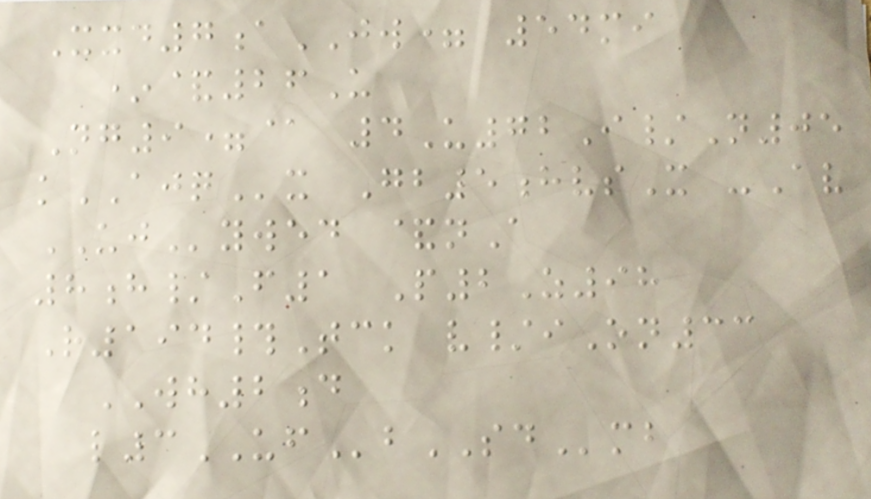Xxd7aJW= 54mi
*&26U
Ng9=@ 4U72I/N05
kAJQx Gb5hvsX -Av
UJywed &nA
8h/F1 P2Z98
R194#Tck v/iOn33
WH2d
l3UFbSDmb
